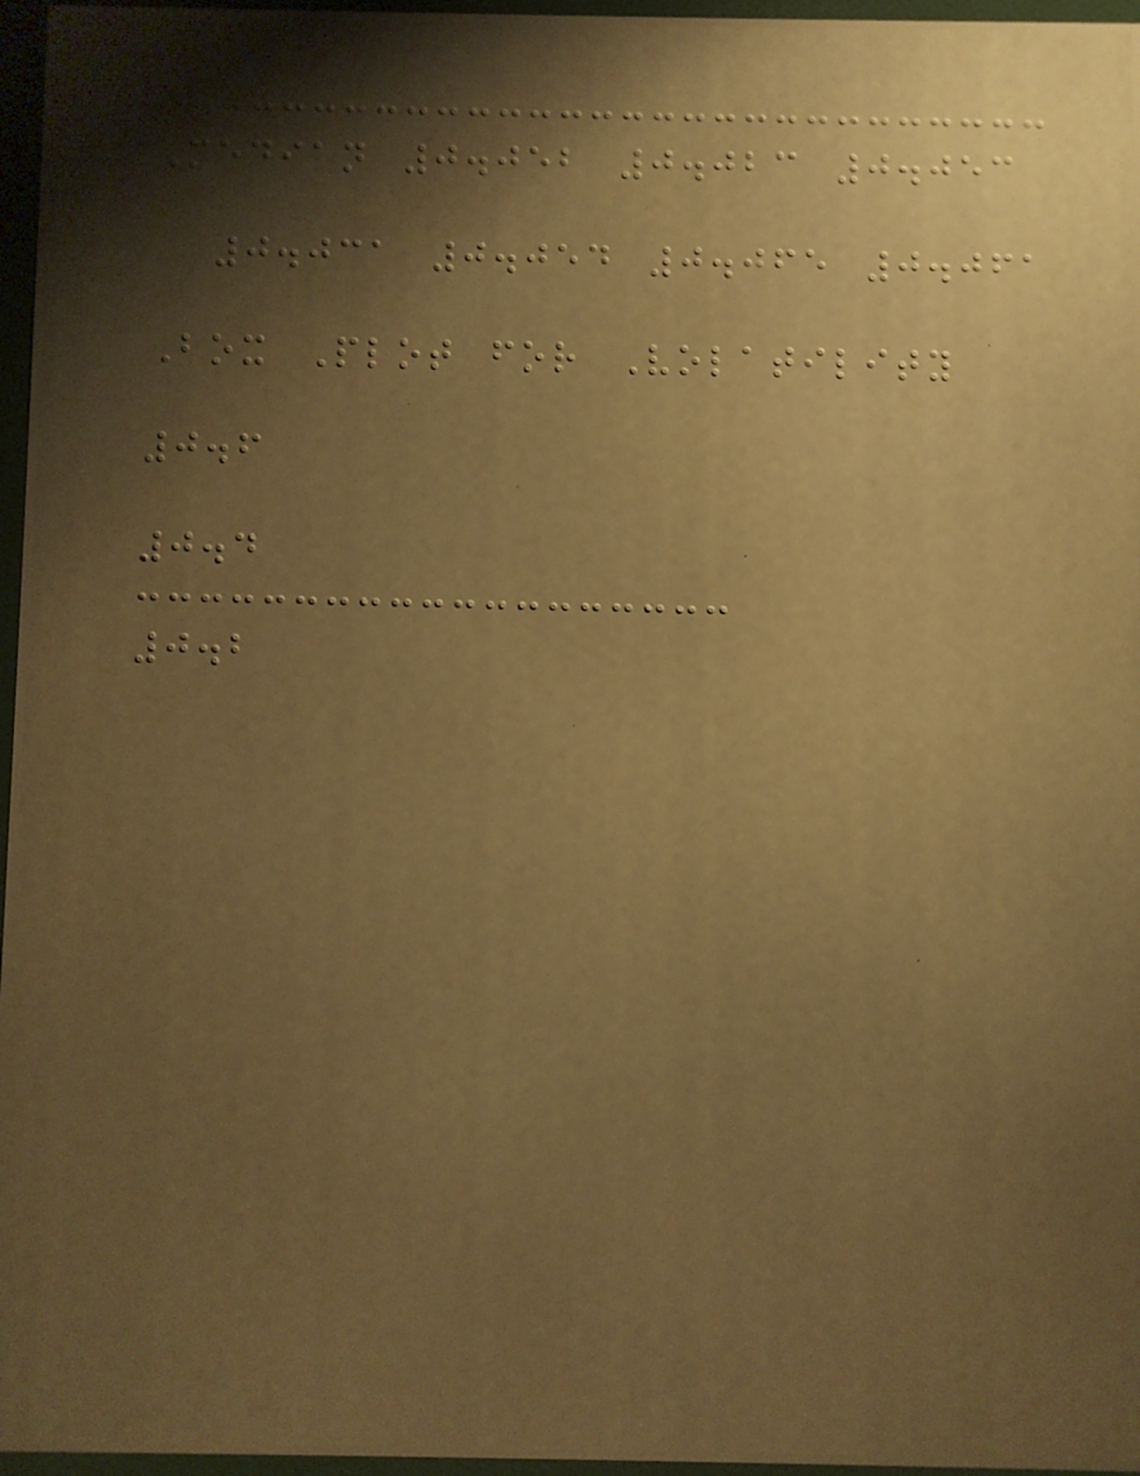Median 0.052 0.023 0.053
0.031 0.054 0.065 0.061
Box Plot for Volatility
0.6
0.4
0.2
